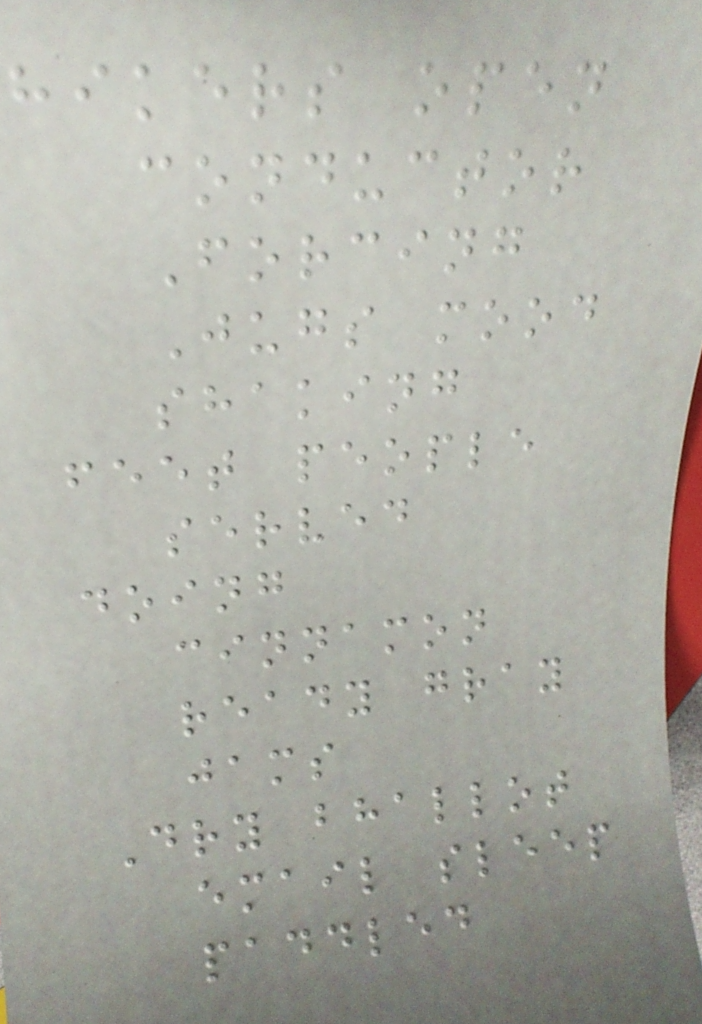hikers open
conductor
Forcing
Jugs mood
shaking
feet people
served
doing
cinnamon
ready gray
jams
Dry bhallot
email sleep
paddled
